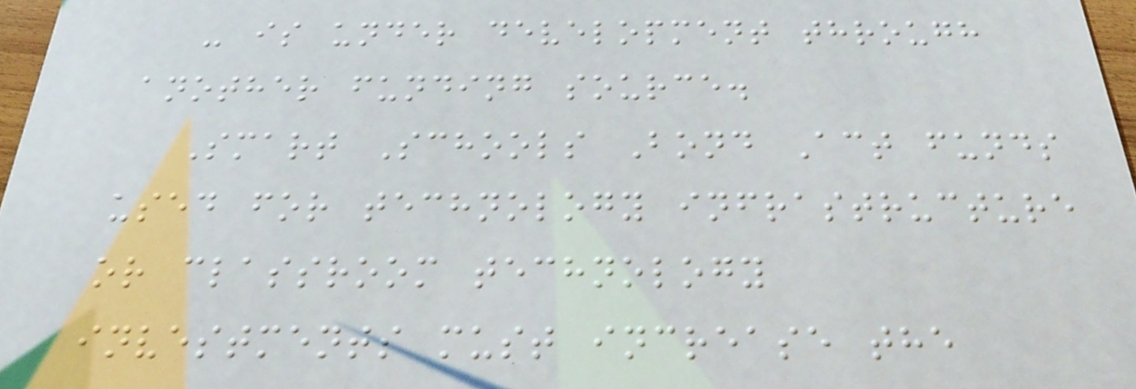- is under development through
another funding source.
Smart Schools Bond Act funds
used for technology infrastructure
or classroom technology
investments must increase the
